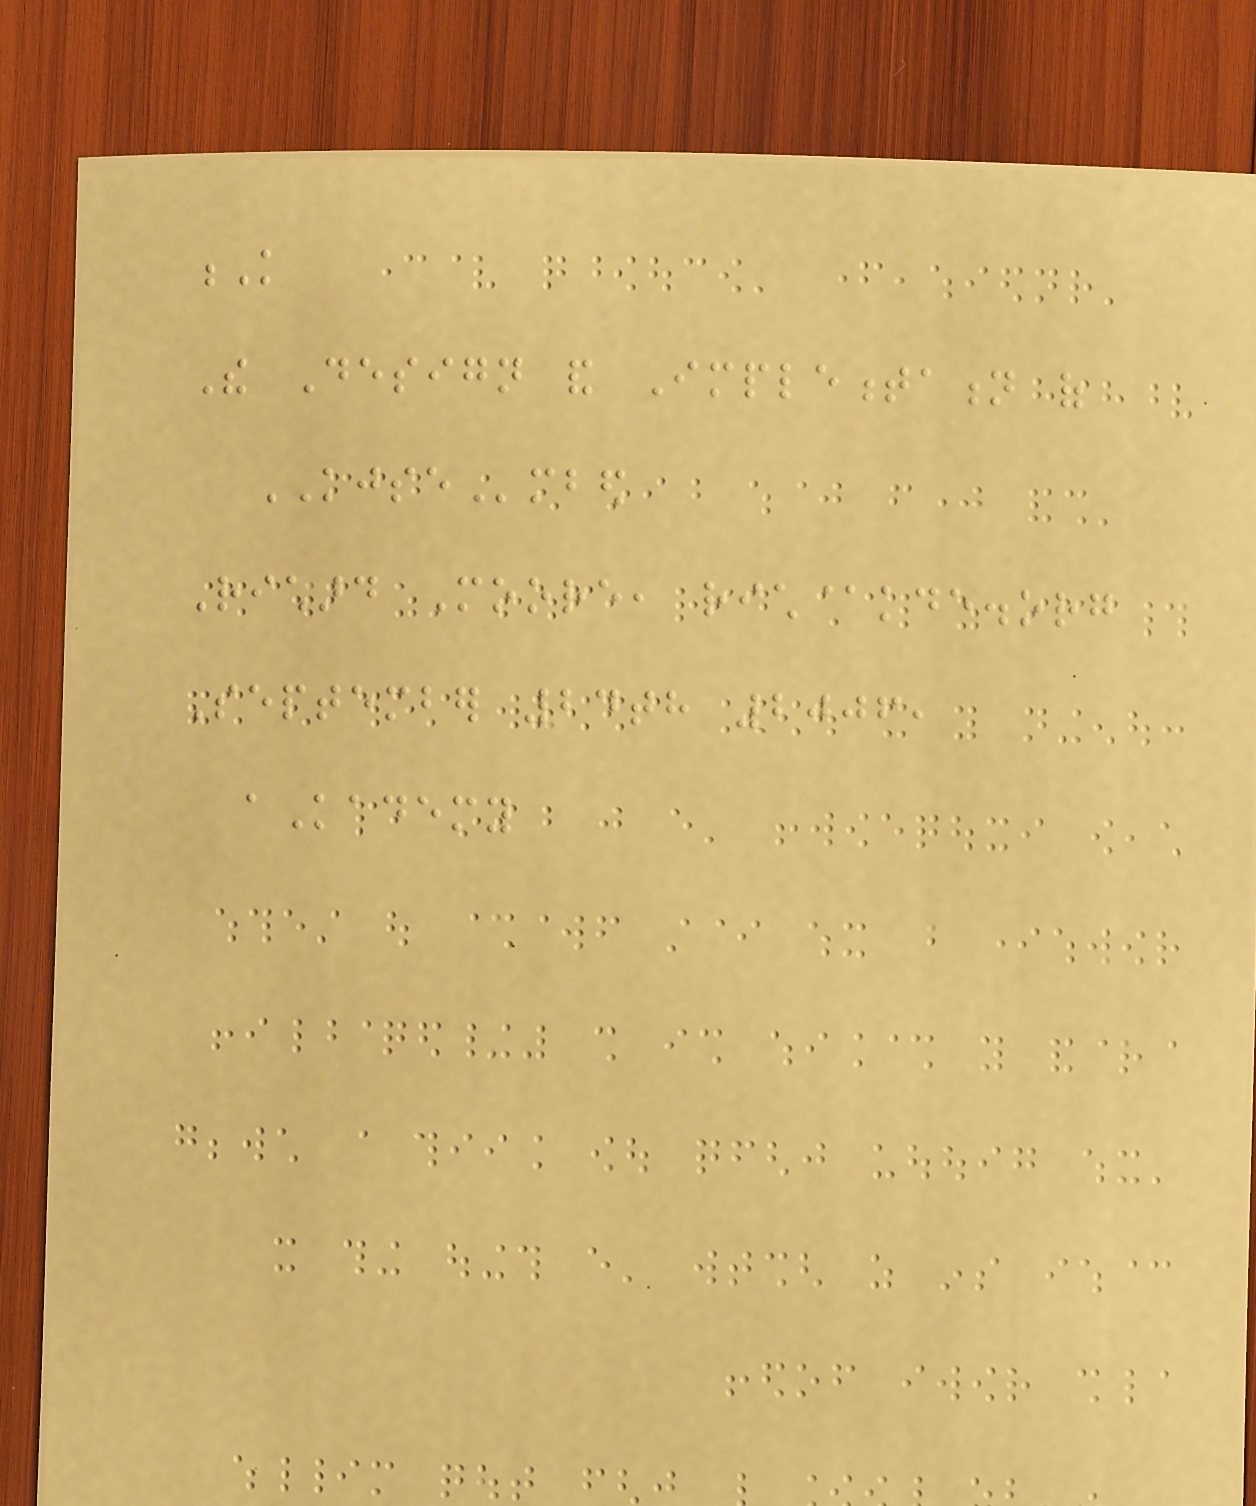K
The Design and Implementation of
KJSEmbed
Richard Moore, rich@kde.org
September 24th 2006,
aKademy
